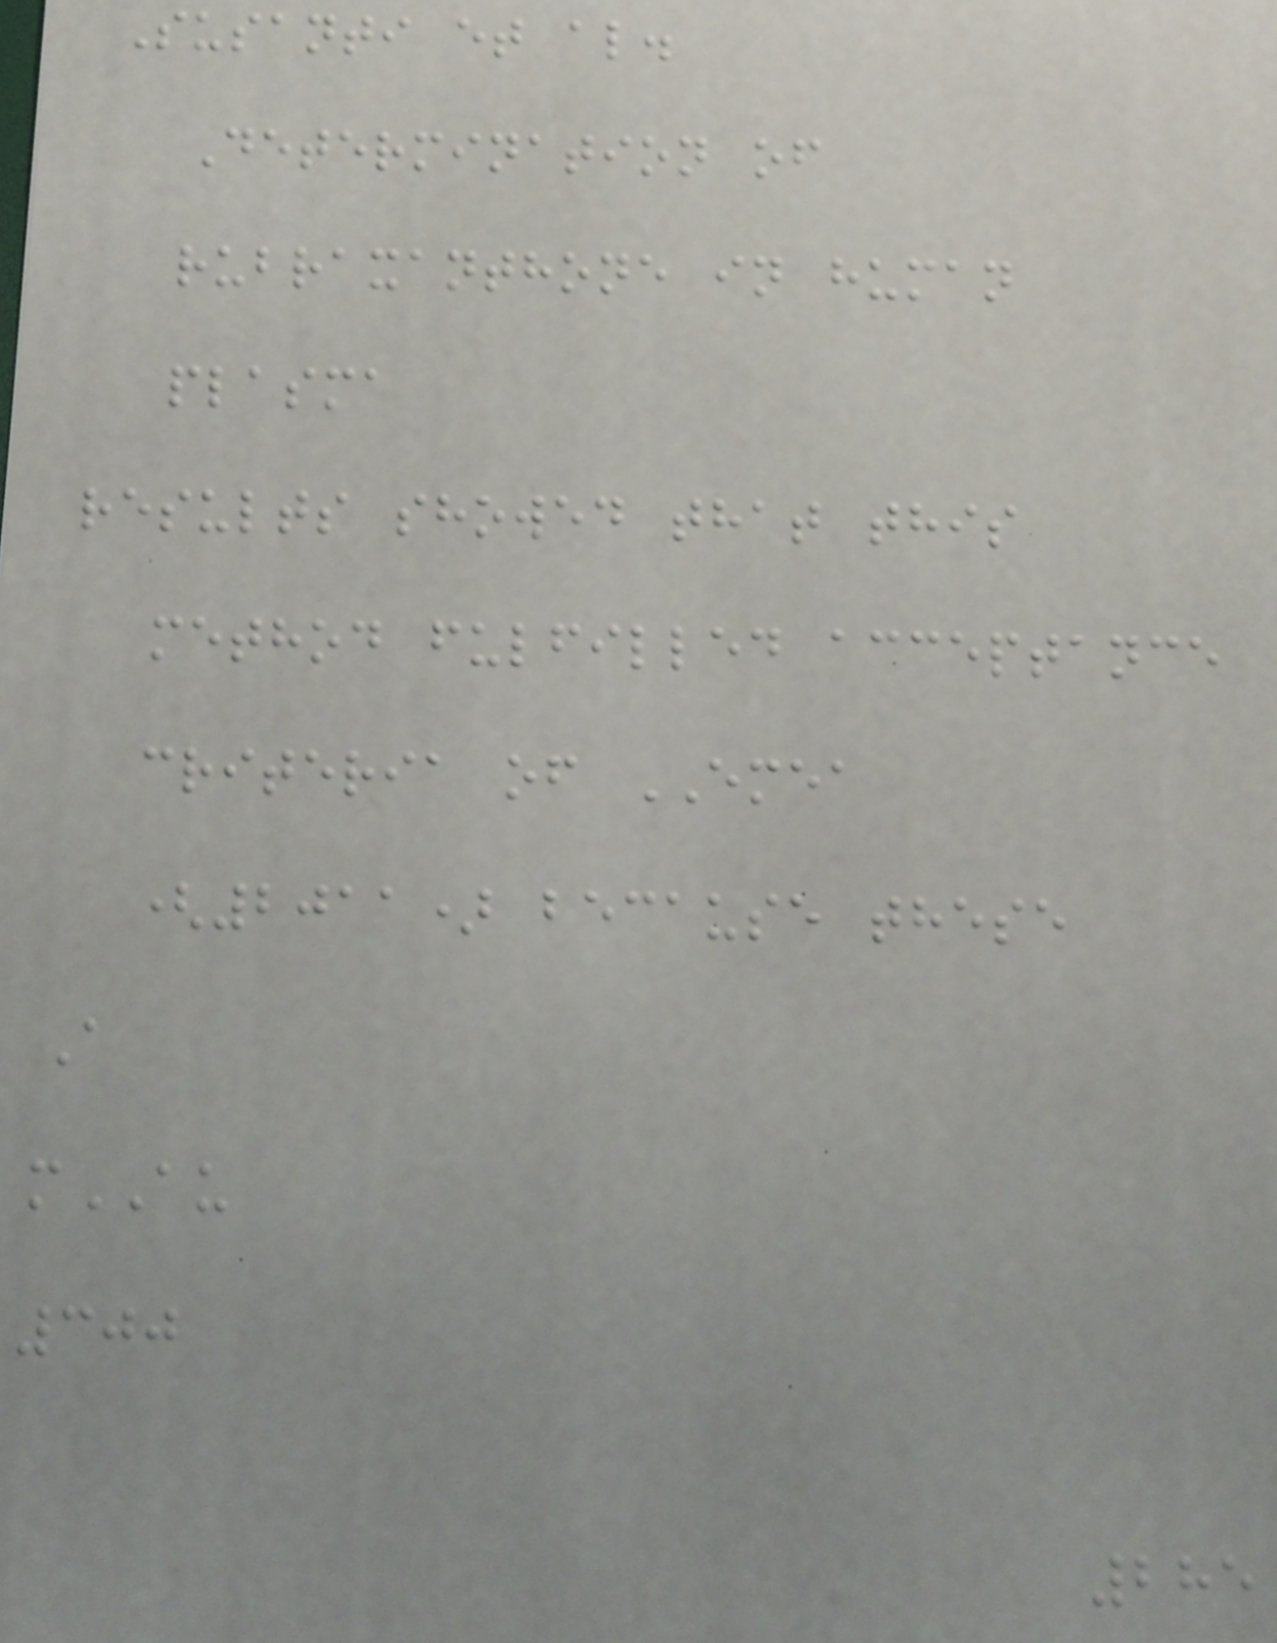Susanti et al.
Determination of
rubraxanthone in human
plasma
results showed that this
method fulfilled acceptance
criteria of EMEA
(2011) because these
A
mAU
300
285
